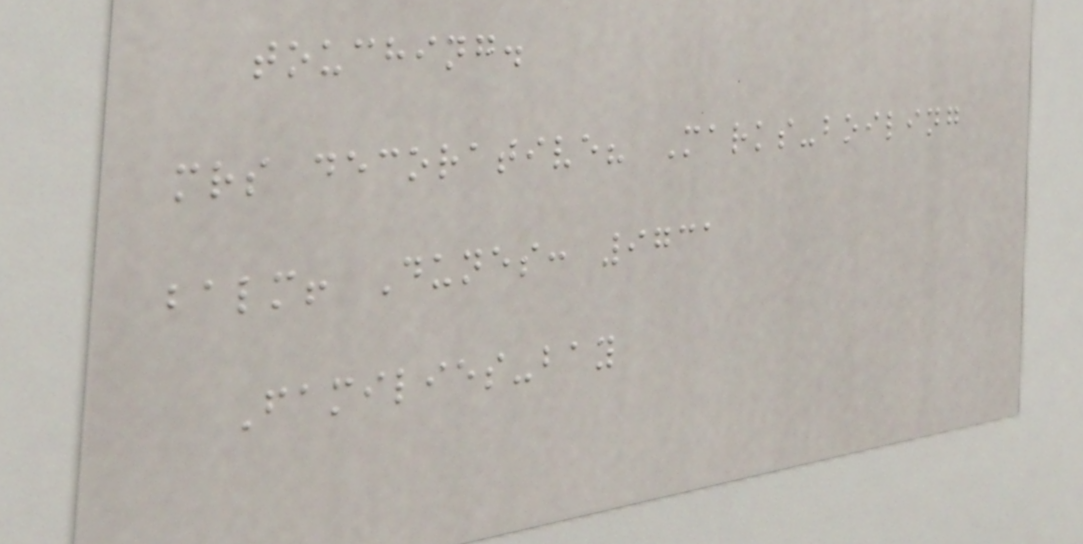touching.
mrs decorative? Marks-boiling
balm! Dunes: 9731
Families-bay
